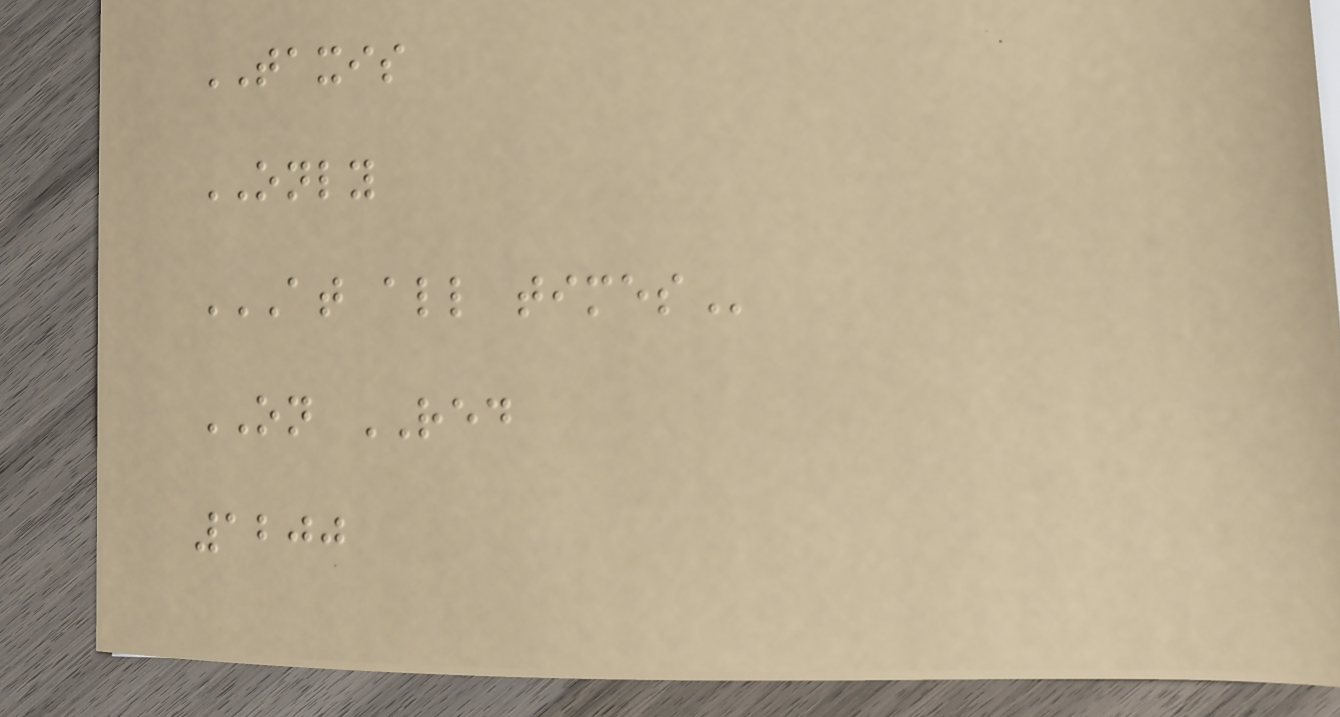TAXIS
ONLY
AT ALL TIMES
ON RED
1200
